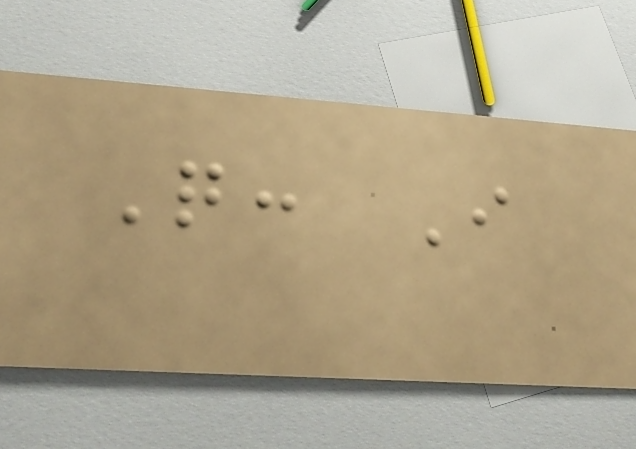Q: I
